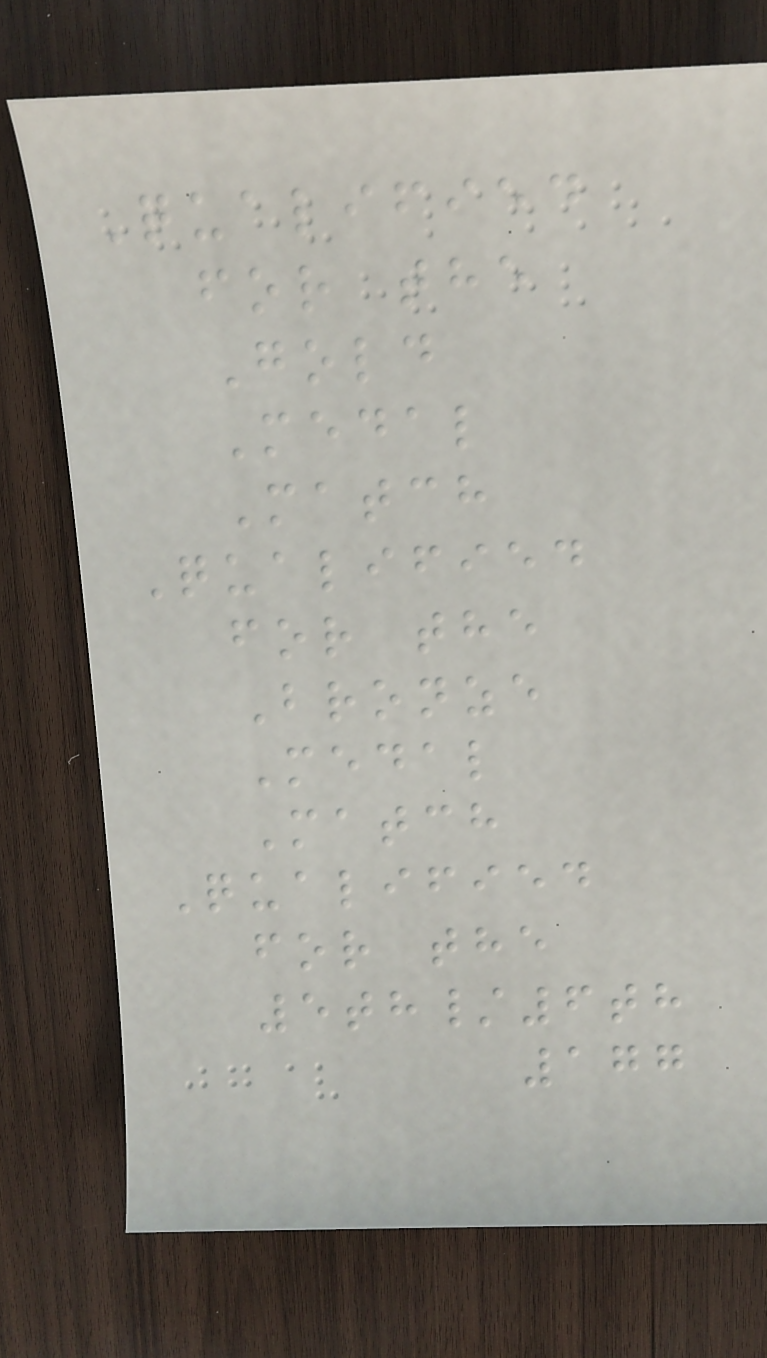Qualified
for the
Gold
Medal
Match
Qualified
for the
Bronze
Medal
Match
Qualified
for the
5th/6th
177
